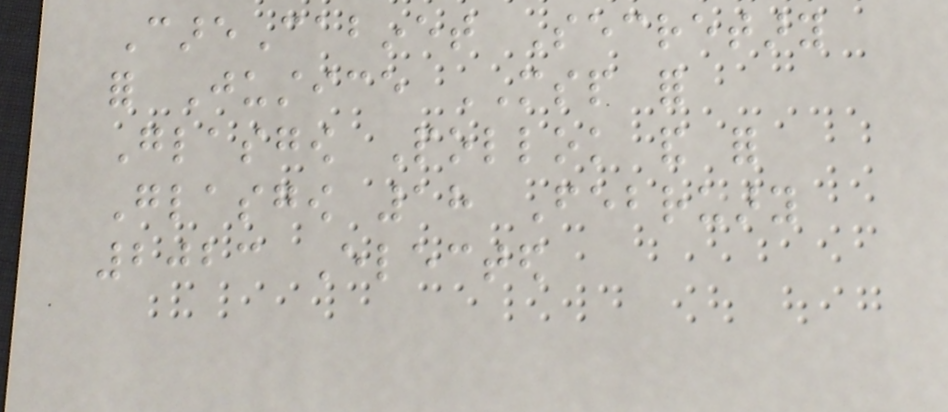CareCabinet Secretary
for Justice MSP for
Glasgow Pollok and for
Glasgow 18 February
2023 Elected
